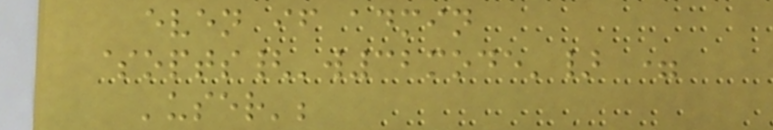even if admin
$opts{'w32mode'} =
'user';
